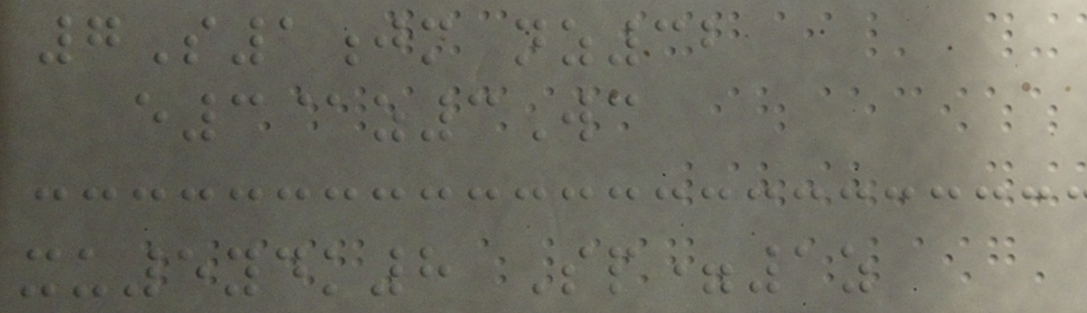7S1jm nz32
e3@z3Wc
xu5ydk8 Sp=1z
